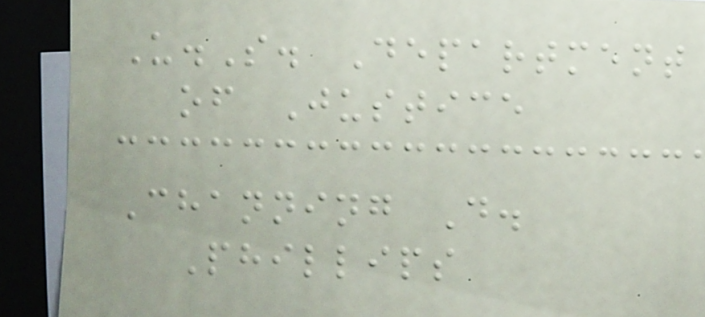U.S. Department
of Justice
Channing D.
Phillips
